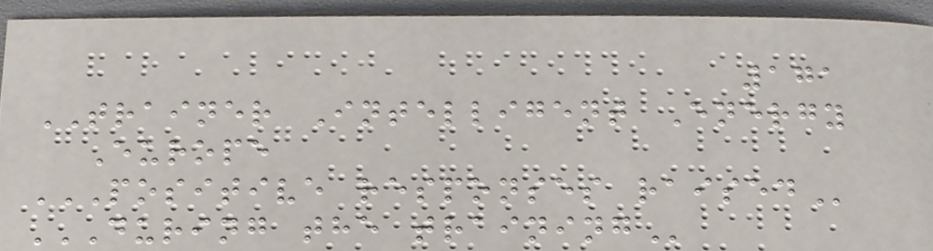171
TRAINER Intelligent Energy
Europe
POSITIVE RESPONSES RAISED
DURING THE TRAINING
